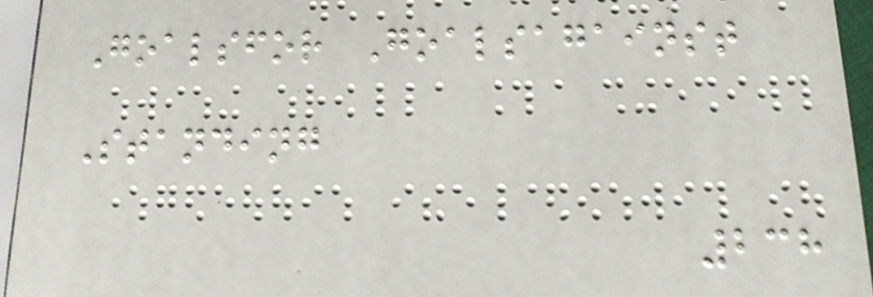Goalsfor Goalsagainst
Standing
238
